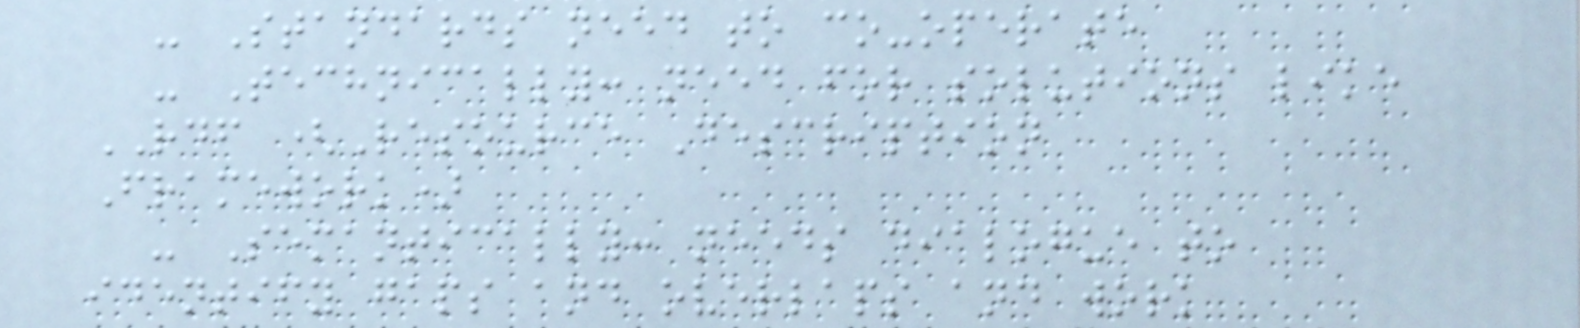- Standards need to co-operate
- Technically: need for solutions like
RDF (Resource Description
Framework)
- Semantically: needs dialogue to
identify gaps and overlaps and work
